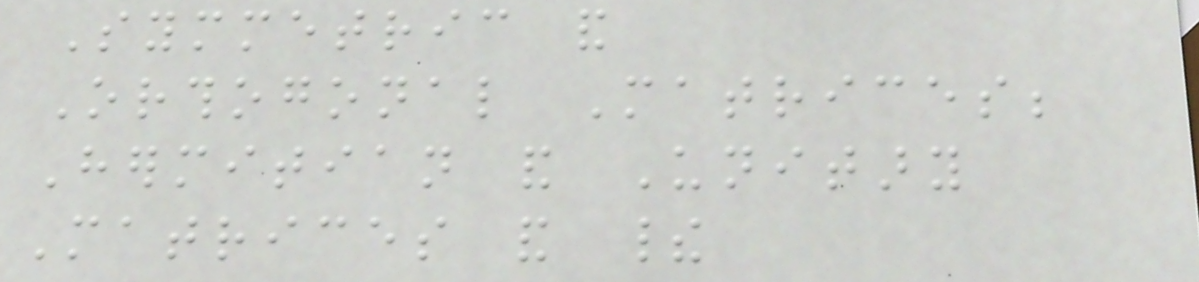Symmetric and
Orthogonal Matrices;
Hermitian and Unitary
Matrices and their
